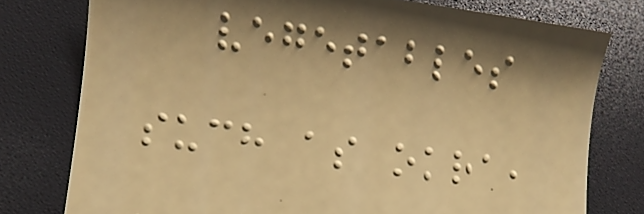vegetables
such as okra,
